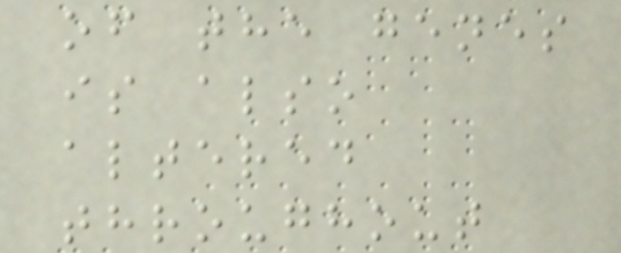of the genes
is also
altered
throughout
